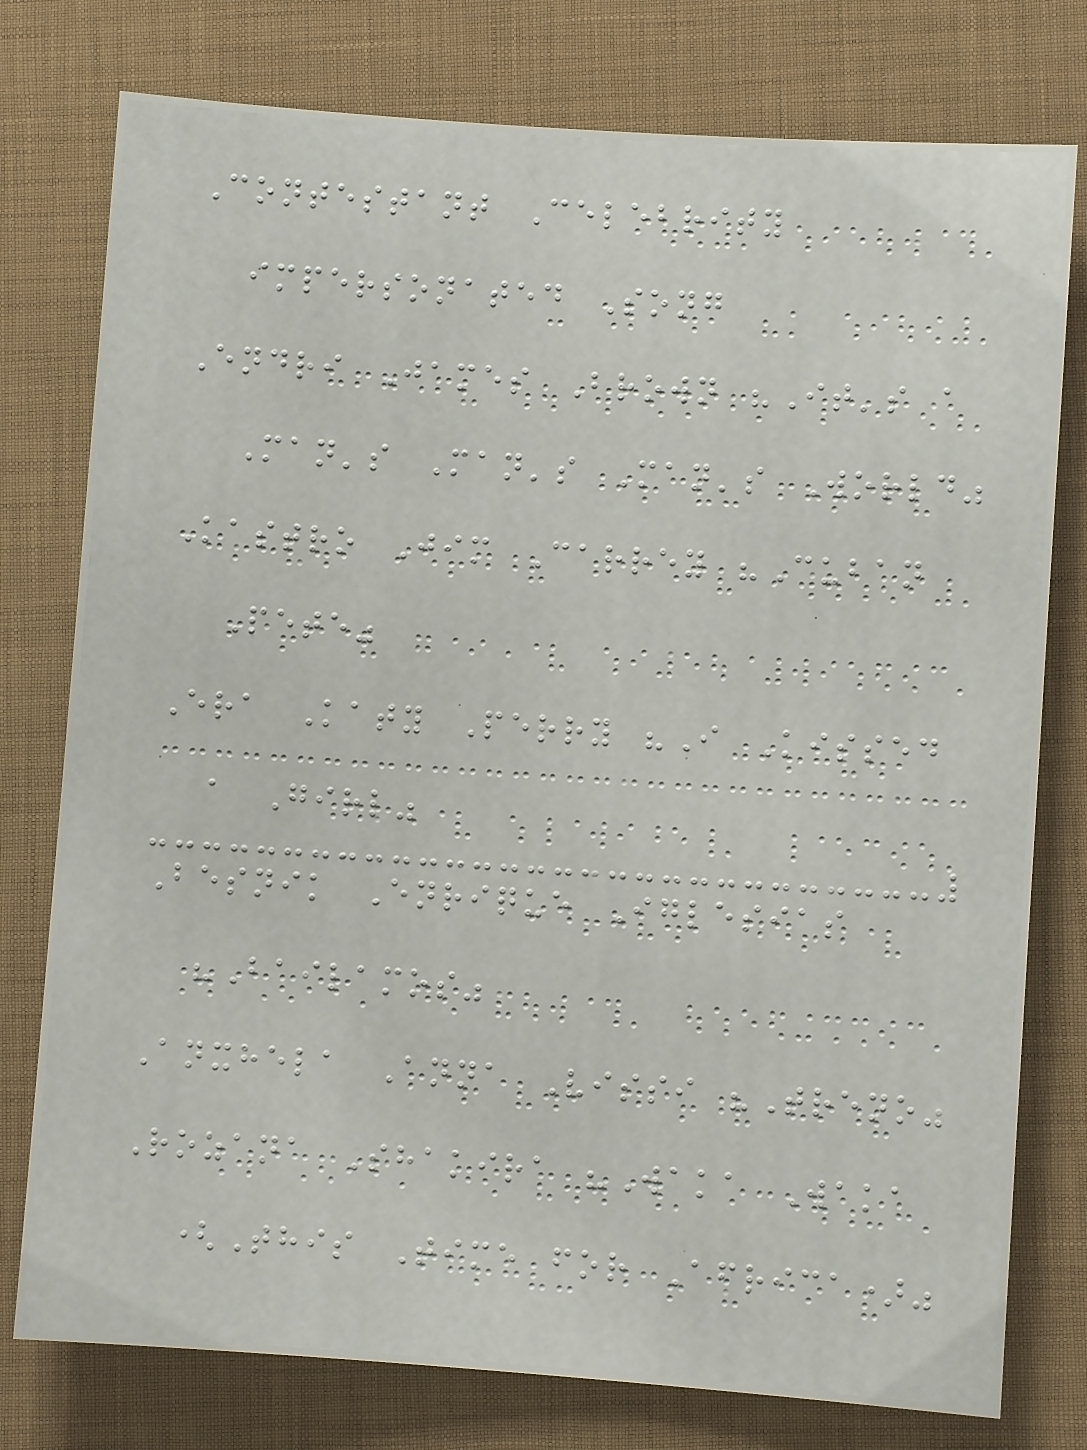Contestant Celebrity
impersonated Song
Endri James Brown "It's a
Man's Man's Man's World"
Kastro Jim Carrey "Cuban
Pete"
Era Katy Perry "I Kissed
a Girl"
Besnik Enrique Iglesias
"Bailamos"
Anxhela Anna Vissi "Treno"
Rozana Shakira "Waka Waka
(This Time for Africa)"
